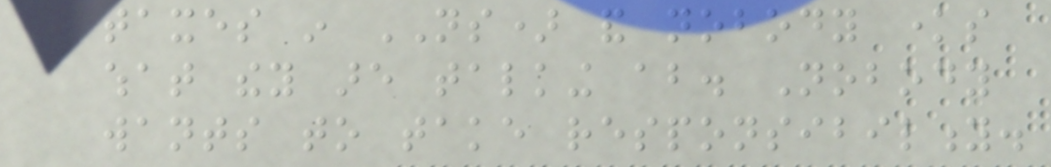taxes in NS) and nobody knows
what they are talking about. Nobody
wants to take responsibility.
